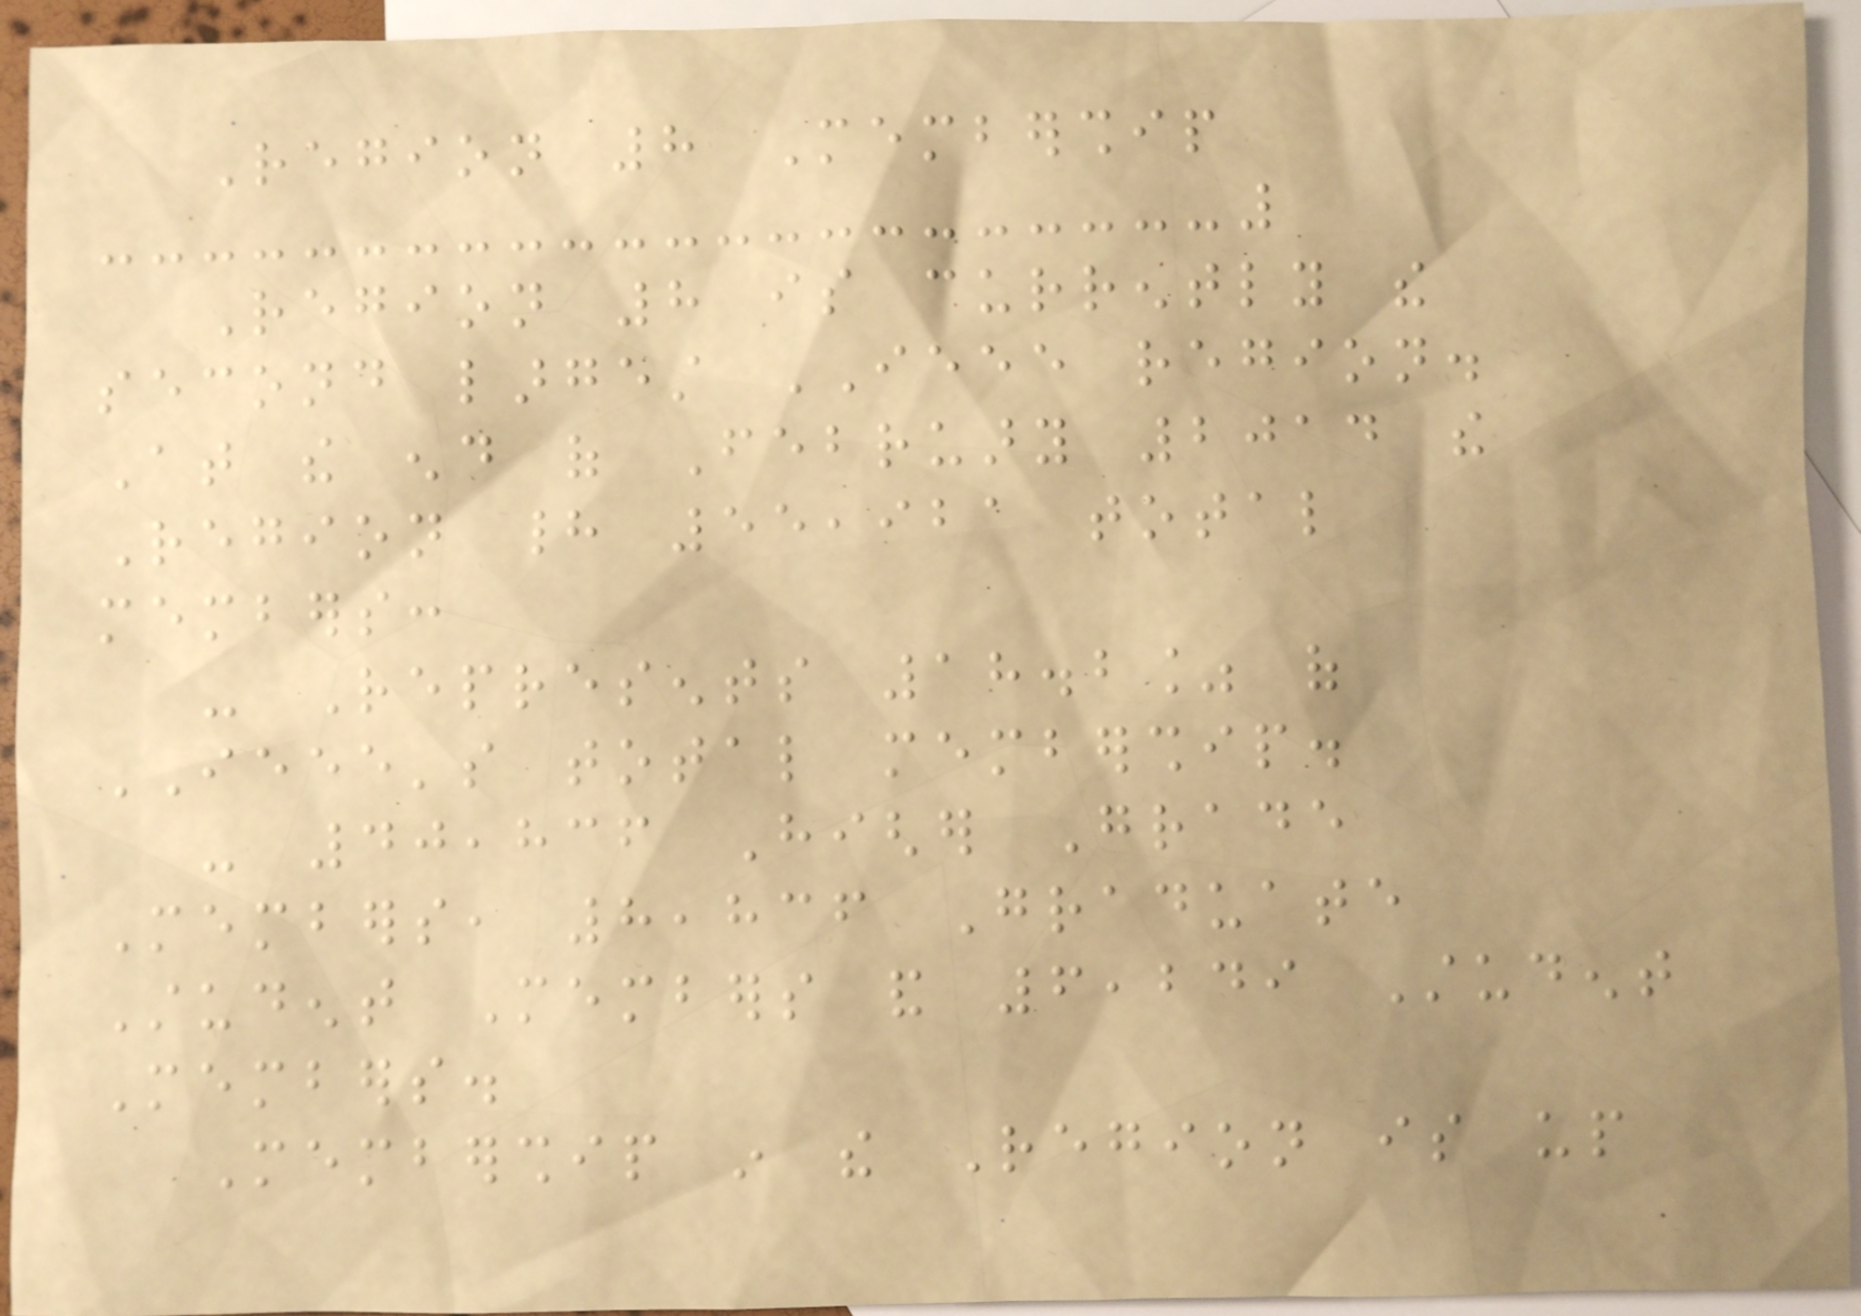Region 8 Membership
Region 8 is currently the
second largest IEEE region.
At the end of February 2014 the
Region had 55,921 total
members:
- Represents 18.2% of
IEEE's total membership.
- 40,836 Higher Grade
Members, 8,836 Graduate
Student Members and 6,249 Student
Members.
Membership in the Region is up
